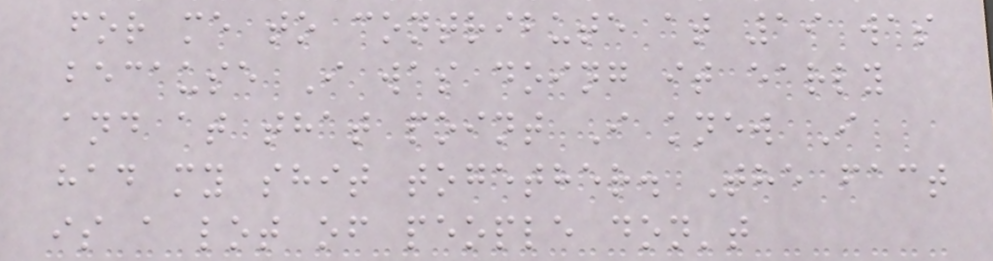for me to contribute at 19 was
because I was doing it early
and at that point I knew I
had my shit together. The fact
is a lot of people don't
